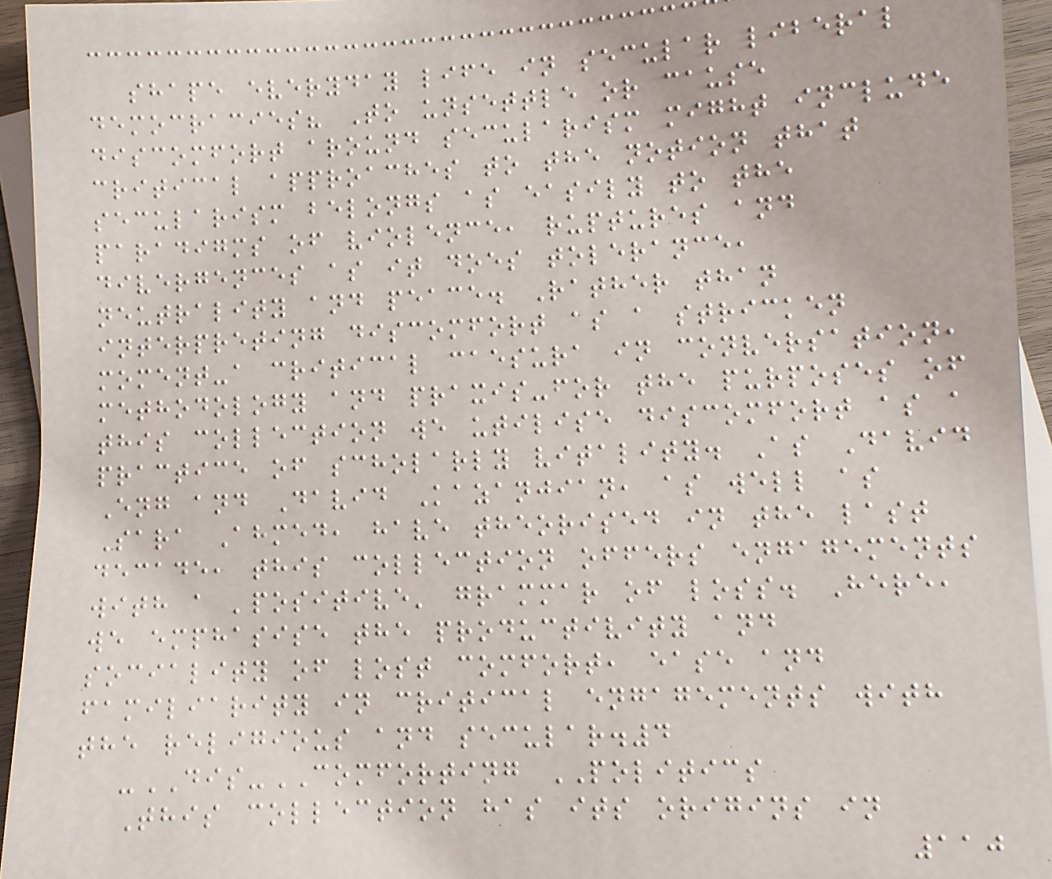shape everyday life in secular liberal
democracies? To unsettle or cause
discomfort around secularism might include
critical approaches to the notion that
secularism belongs as easily to the
paradigms of violence, ruptures and
divergences as it does tolerance,
neutrality and peace. Rather than
interpreting discomfort as a stricken
moment-a critical caesura in conversation,
methodology and praxis-for the purposes of
this collection we utilise discomfort as a
practice of scholarly vitality. As David
Eng and David Kazanjian, as well as
Sara Ahmed, have theorised in the last
decade, this collection offers engagements
with a 'positive' grammar of loss. Here,
we emphasise the productivity and
sociality of lost comfort, ease and
familiarity in critical engagements with
the religious and secular.4
-DIS-COMFORTING POLITICS
This collection has its origins in
110
